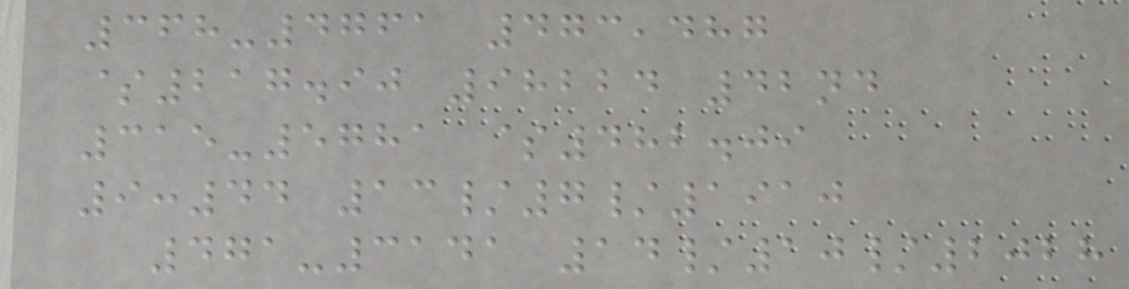368-4761 473,487
$217.90 98224 42nd
315-5781 $482.09
9:44 13/7/1910
471-3141 14/10/2028
